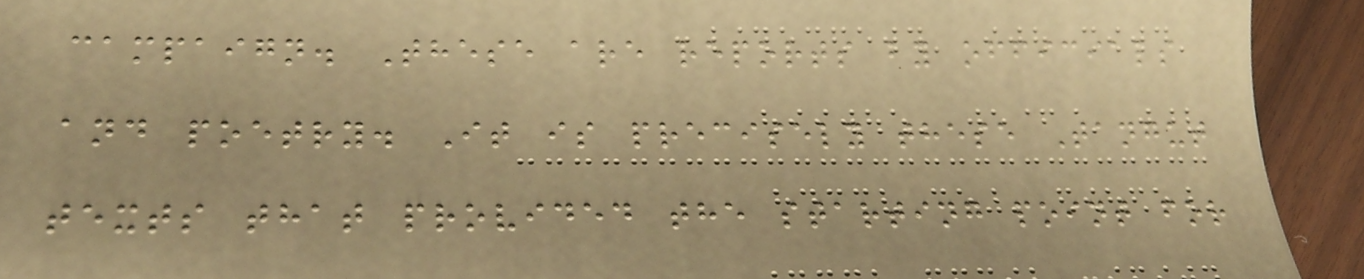campaign. These are reports by officials
and poetry. It is precisely these Tangut
texts that provided the starting point for
